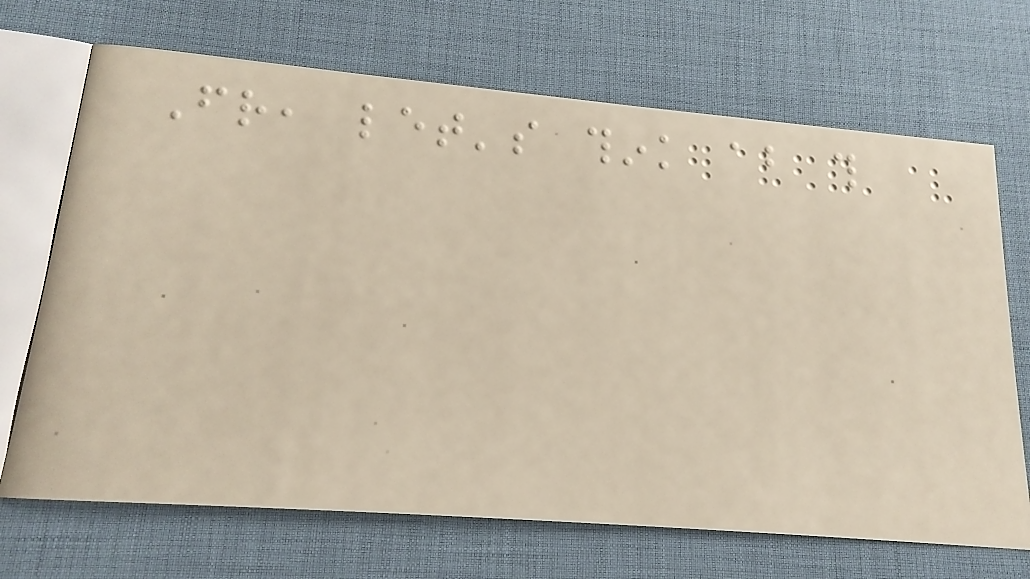Friend, let's think about this
